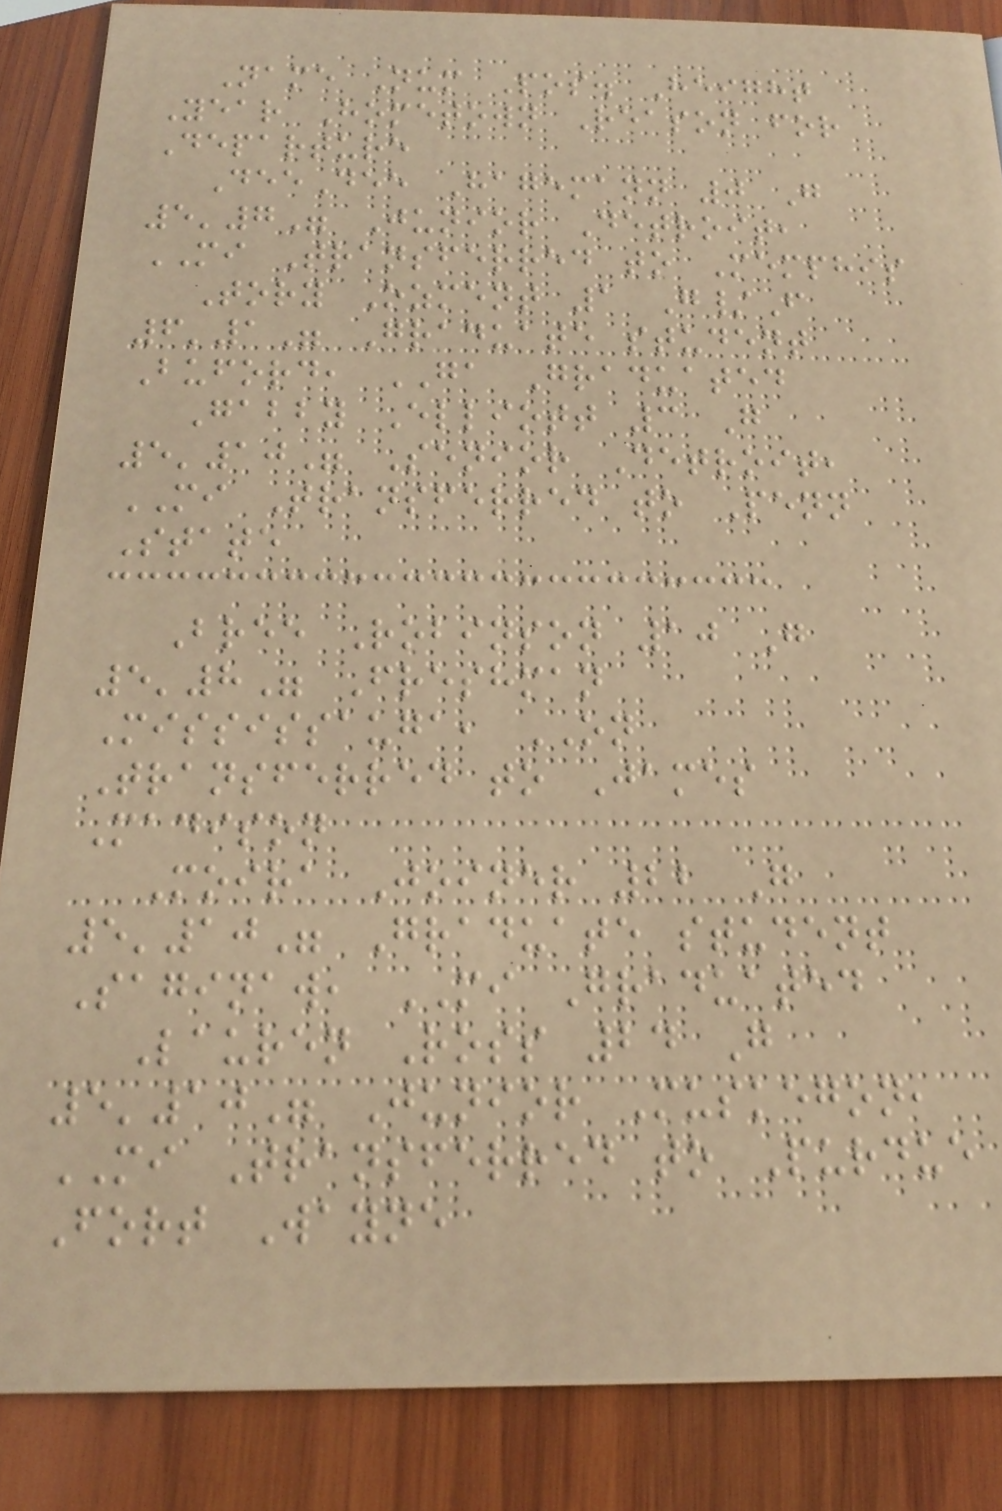Name Num Pos. Height
Year Hometown Reason for
Departure
DeeDee Hagemann 0 G
5'7" Junior Detroit,
MI Transferred to Memphis
Tory Ozment 1 G/F
6'1" Graduate student
Buford, GA Graduated
Gabby Elliott 3 G
5'10" Senior Detroit,
MI Transferred to Penn
State
Bree Robinson 10 G
5'8" Freshman
Mississauga, ON
Transferred to James
Madison
Moira Joiner 22 G
5'10" Graduate student
Saginaw, MI Graduated
Lauren Ross 24 G
5'10" Junior Muskegon,
MI Transferred to Purdue
Fort Wayne
